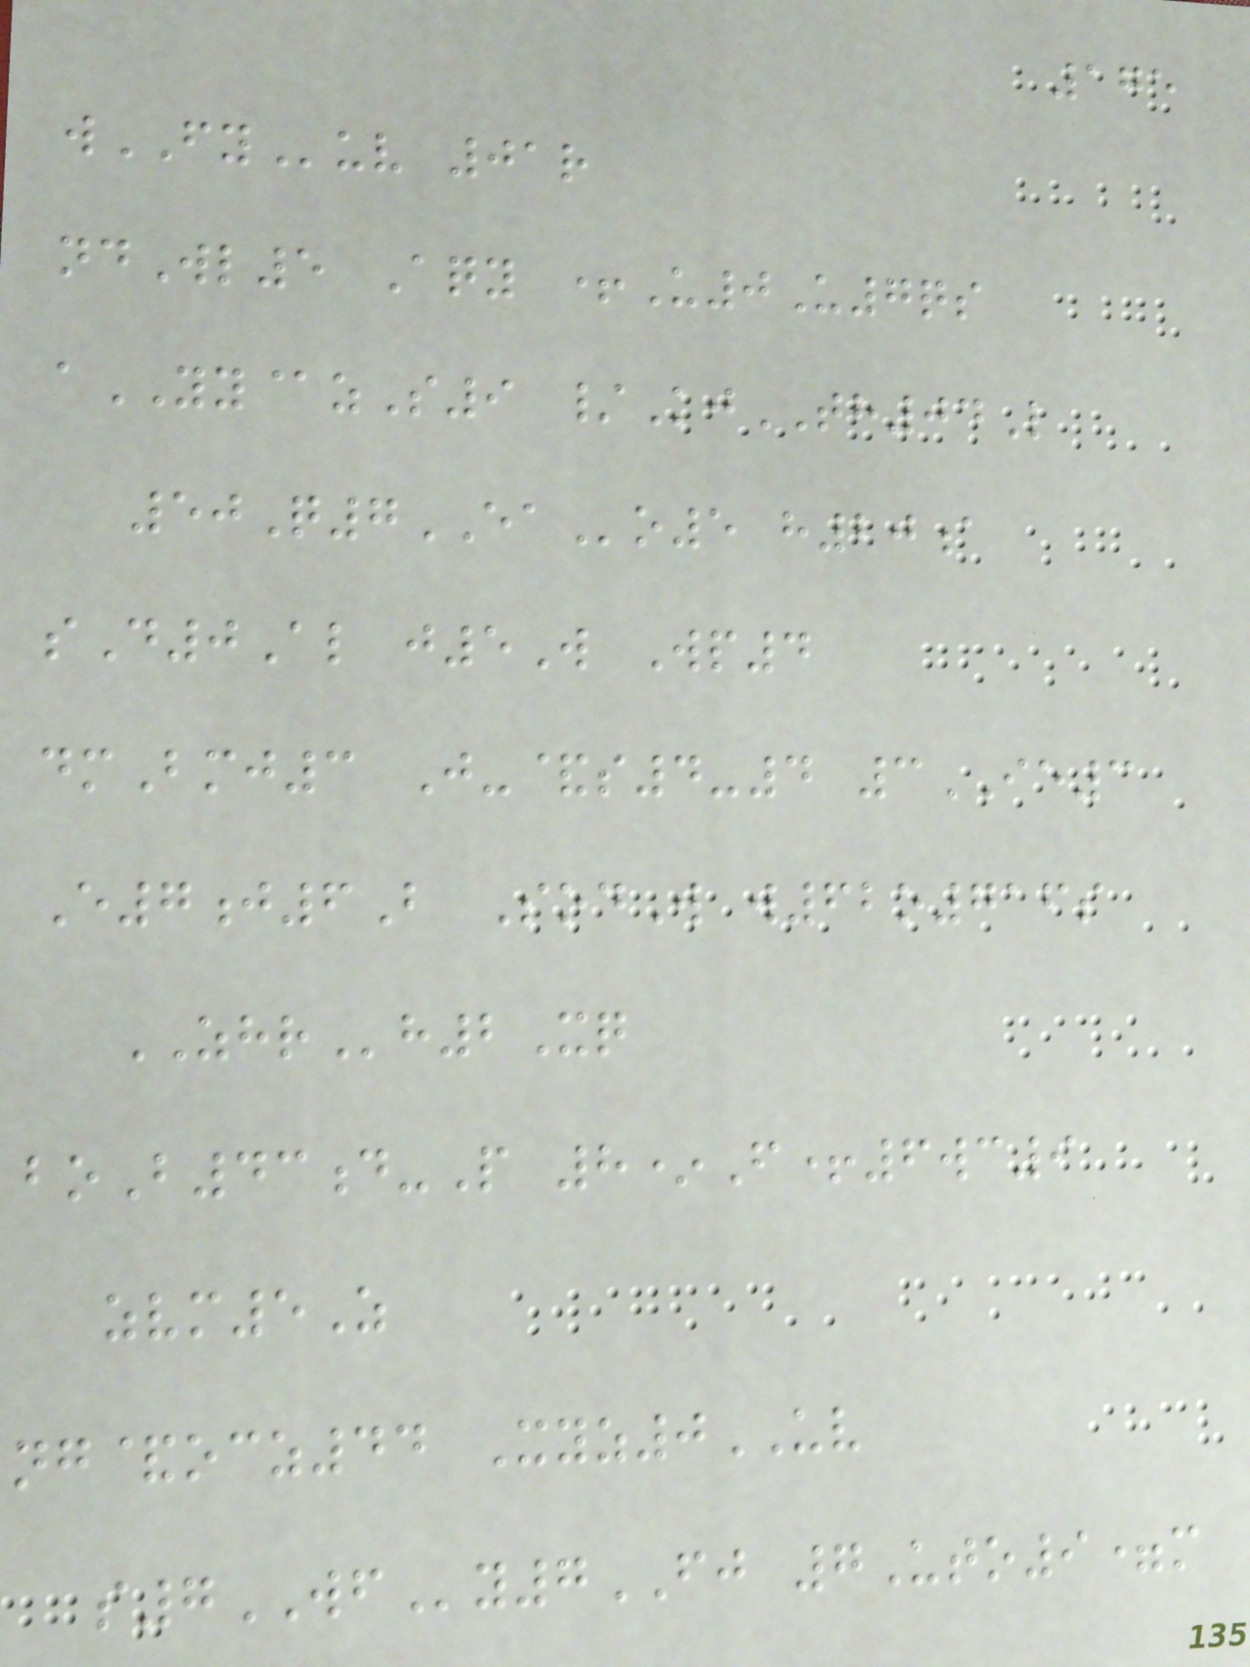175
wFYuv 01r
ndWl5 Aqy +U0U7qs
aYY@zS9 /KjTH04L
50Q7EAo5 h20a
sD0Al j5W Wp4
dmBmj3 J-&s4-4 3IE3
E7j6B SodW w62o716s
ZHRh2Xq
boB43d-P 8*F+6wc9
zvm5Z
ng&ocz44 Xyz0UV
s7WFy7FJ 7Uto9=m
